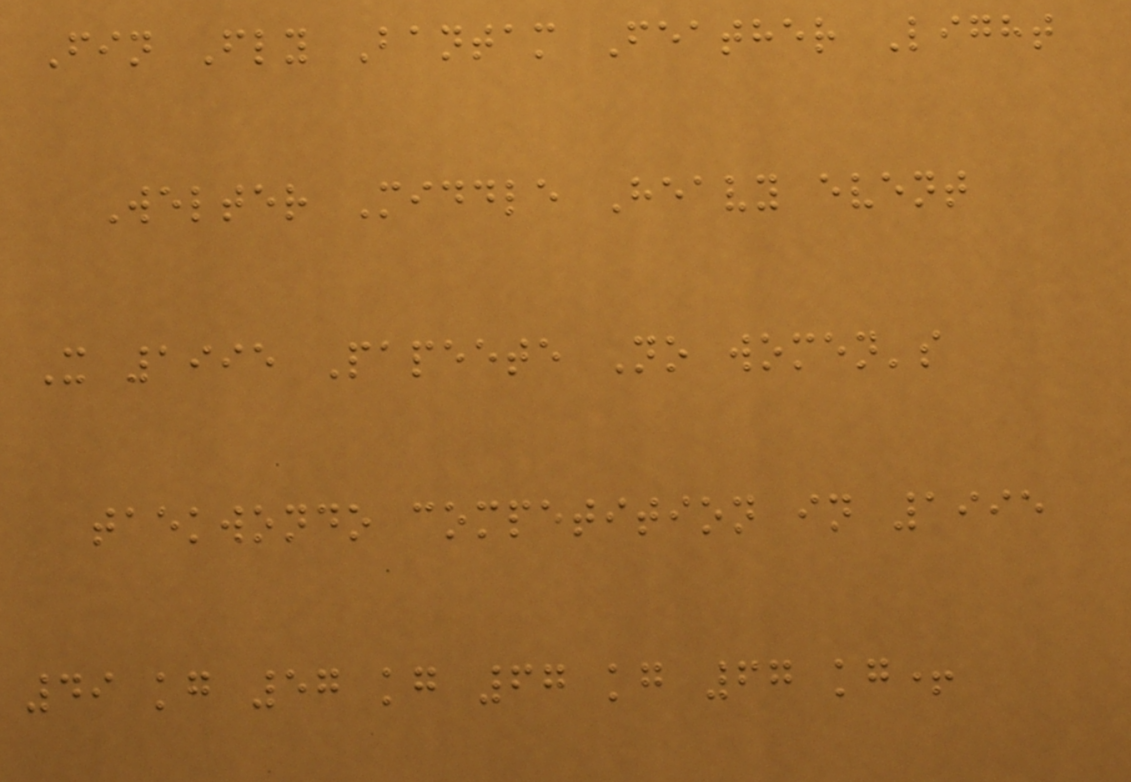Fin Fly Bantam Feather Light
Welter Middle Heavy event
X 1995 Papeete No women's
taekwondo competition in 1995
49 kg 57 kg 67 kg 67 kg+
